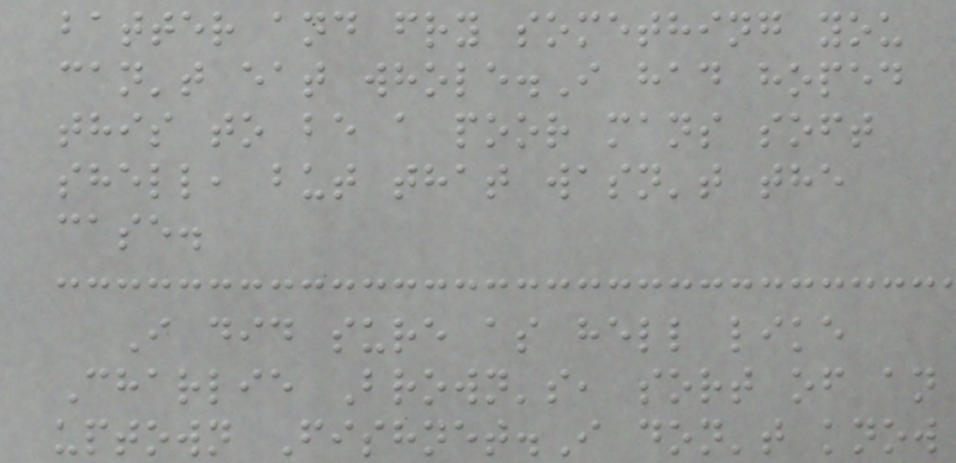batter and fry something you
can't eat whole.I had hoped
this to be a poor mans soft
shell, but that wasn't the
case.
I did sure as hell like
Charlie Brown's, sort of an
uptown Fishnet.I don't know
